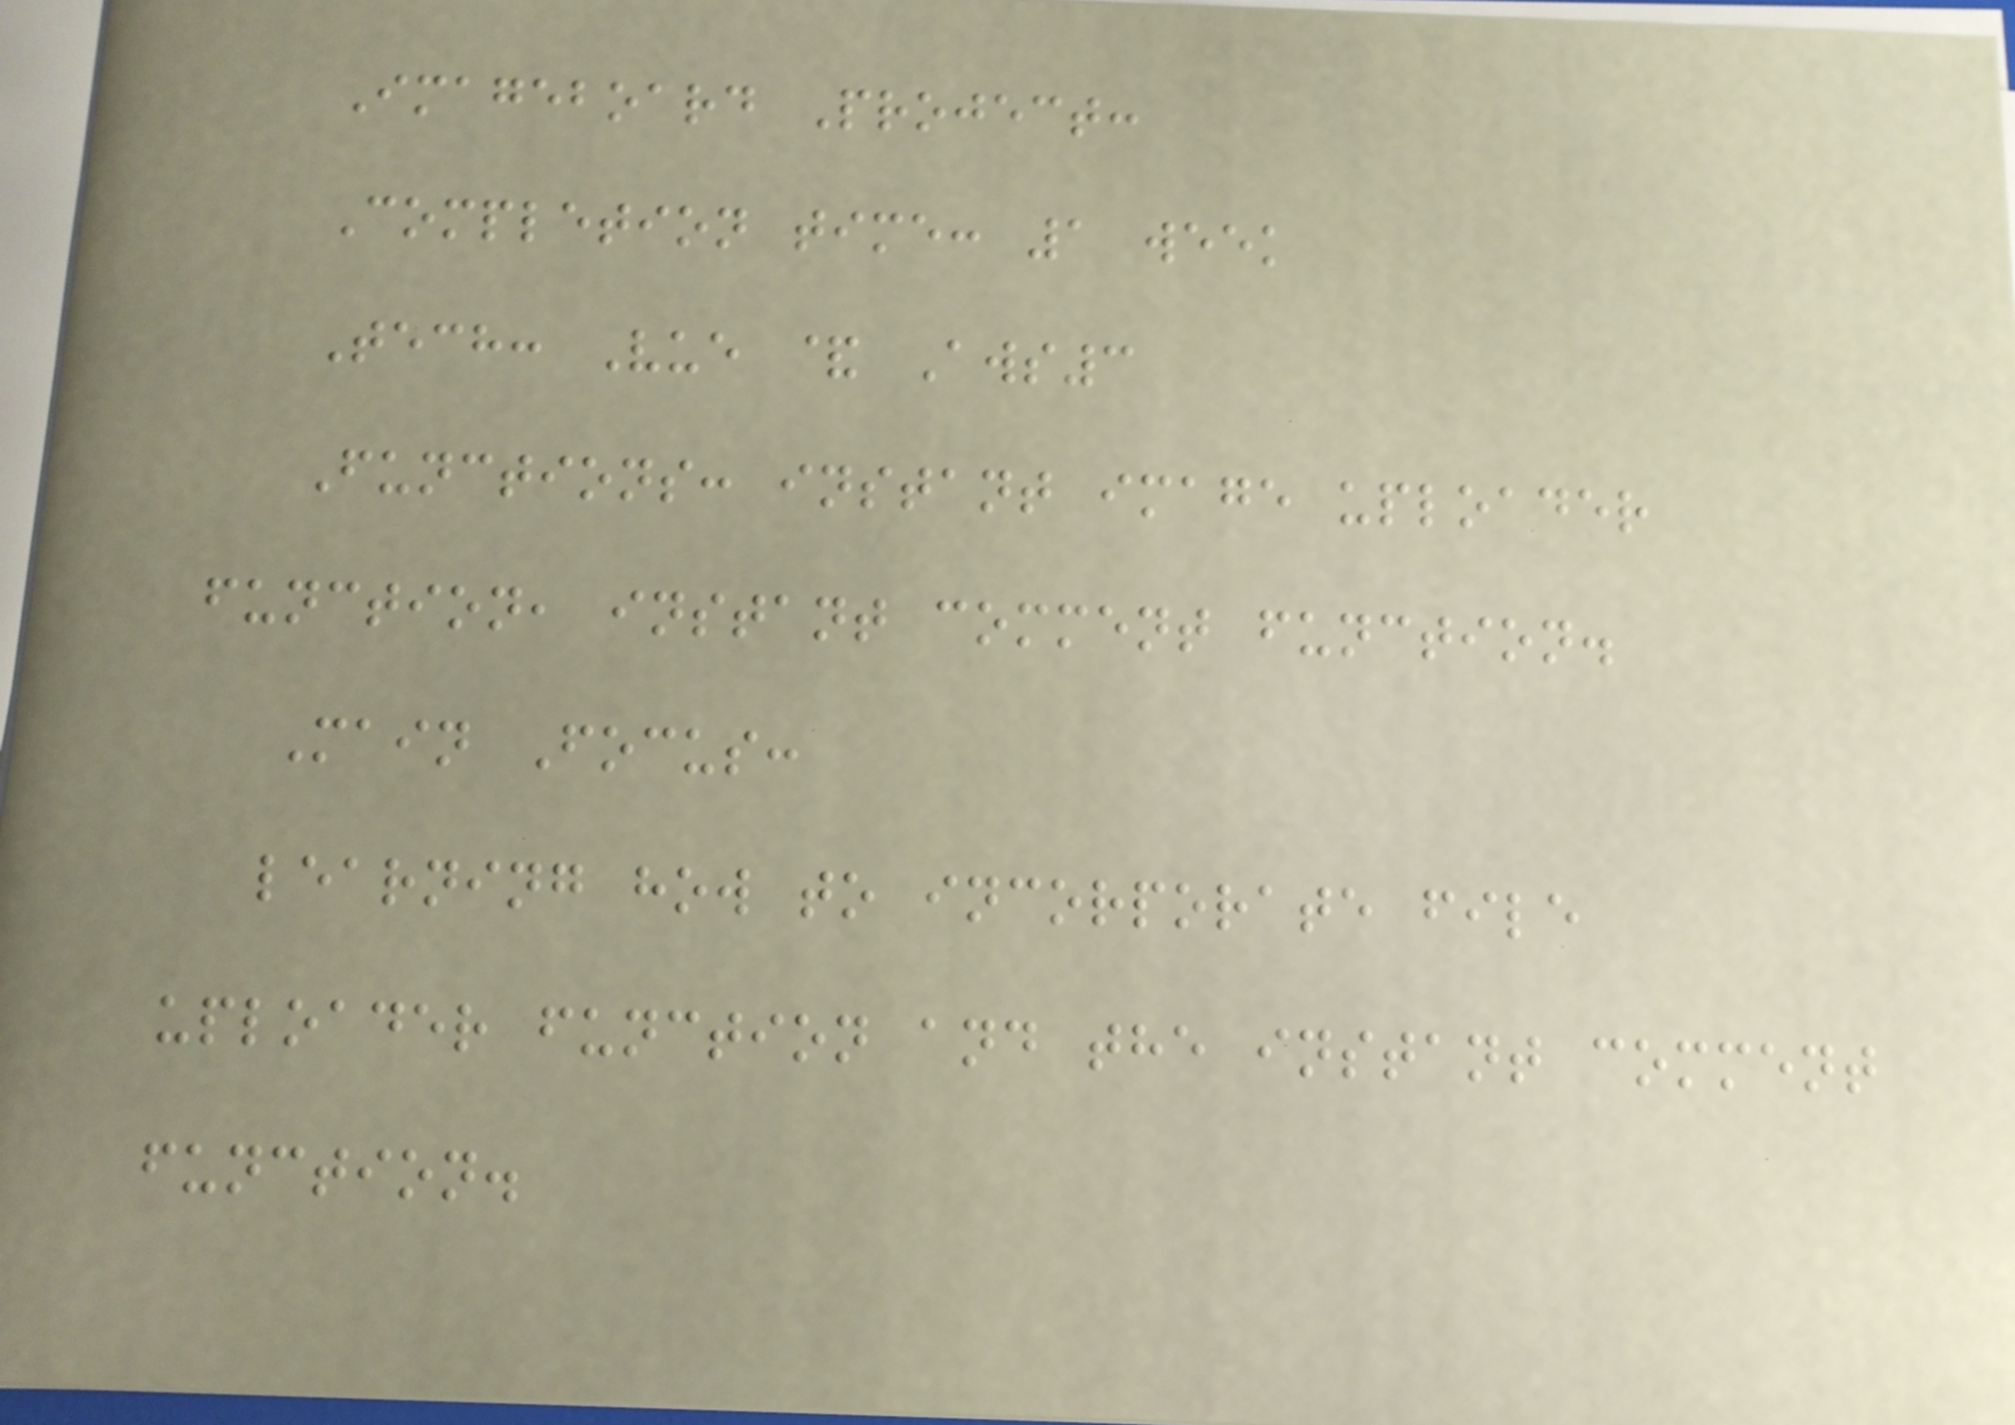Imageboard Project:
Completion time: 1 week
Tech: Vue & Aws3
Functions: instant image uploader
function, instant comment function.
Main Focus:
learning how to incorporate file
uploader function and the instant comment
function.
